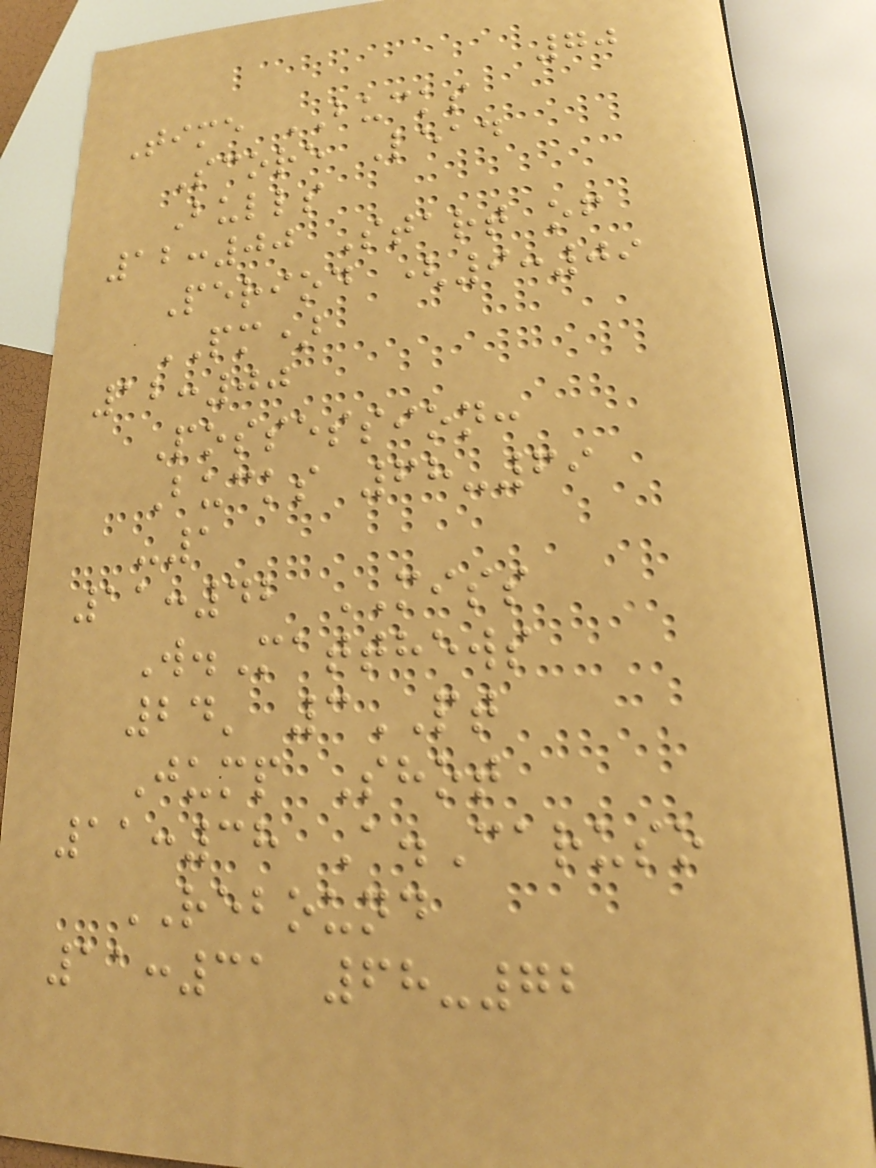70
Time BUCKS
Score Lead
Bulls
12:00 Start of
Period (9:09
PM)
12:00
Possession:
Bucks 68-69
-1
11:42 MISS
W.Matthews
24' 3PT
Jump Shot
11:38 A.Caruso
REBOUND
11:31 68-72
